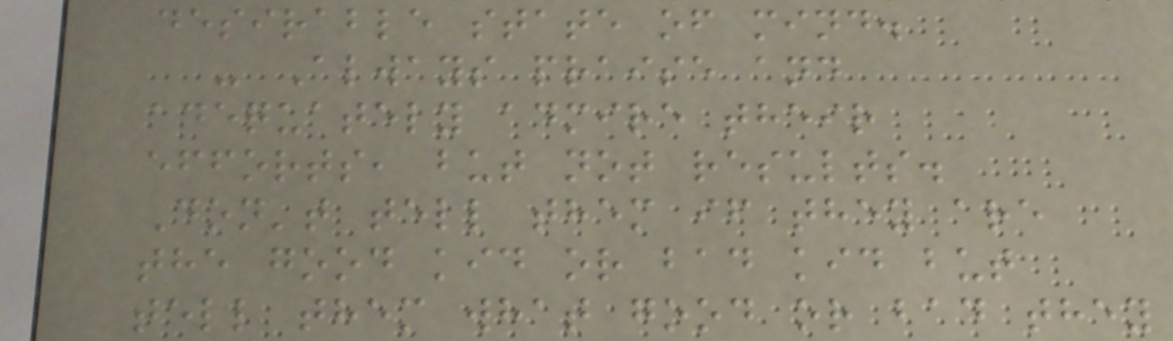desirable state of mind.
- Always praise and
adequately admire their
efforts, but not results.
Don't tell them if they are
the good kid or bad kid but
tell them what good or bad they
